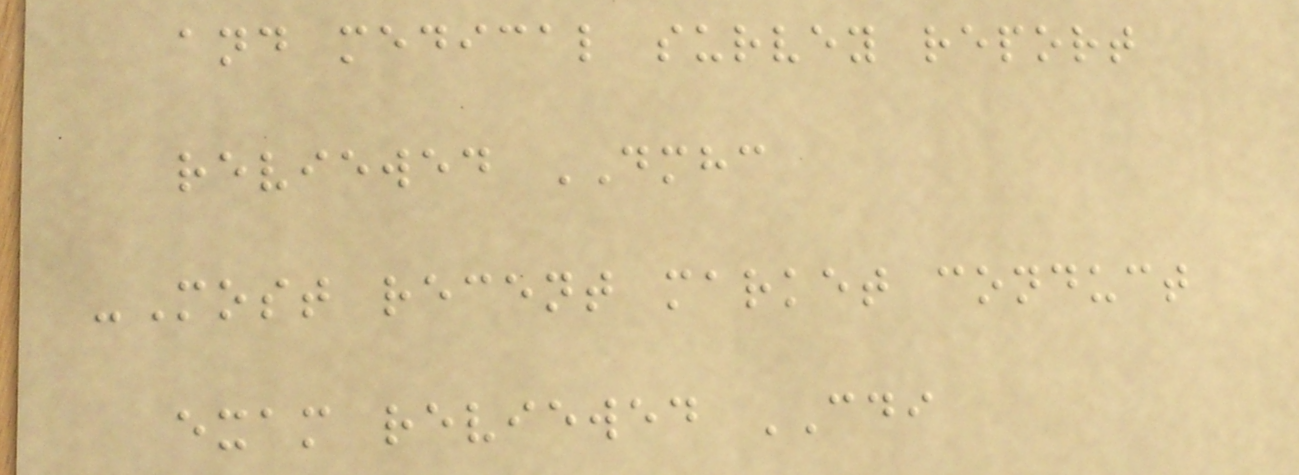and medical survey report
reviewed DMHC
-Most recent market conduct
exam reviewed CDI
